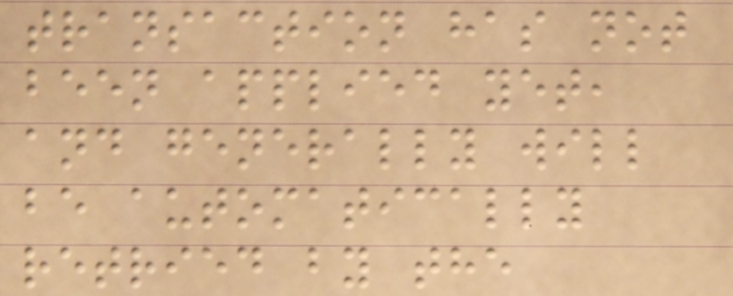transaction has not
been applied yet,
and generally will
be automatically
retried by the
